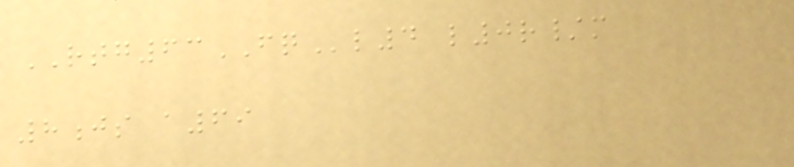RTG63FQl4 l0r/m
8js a69
